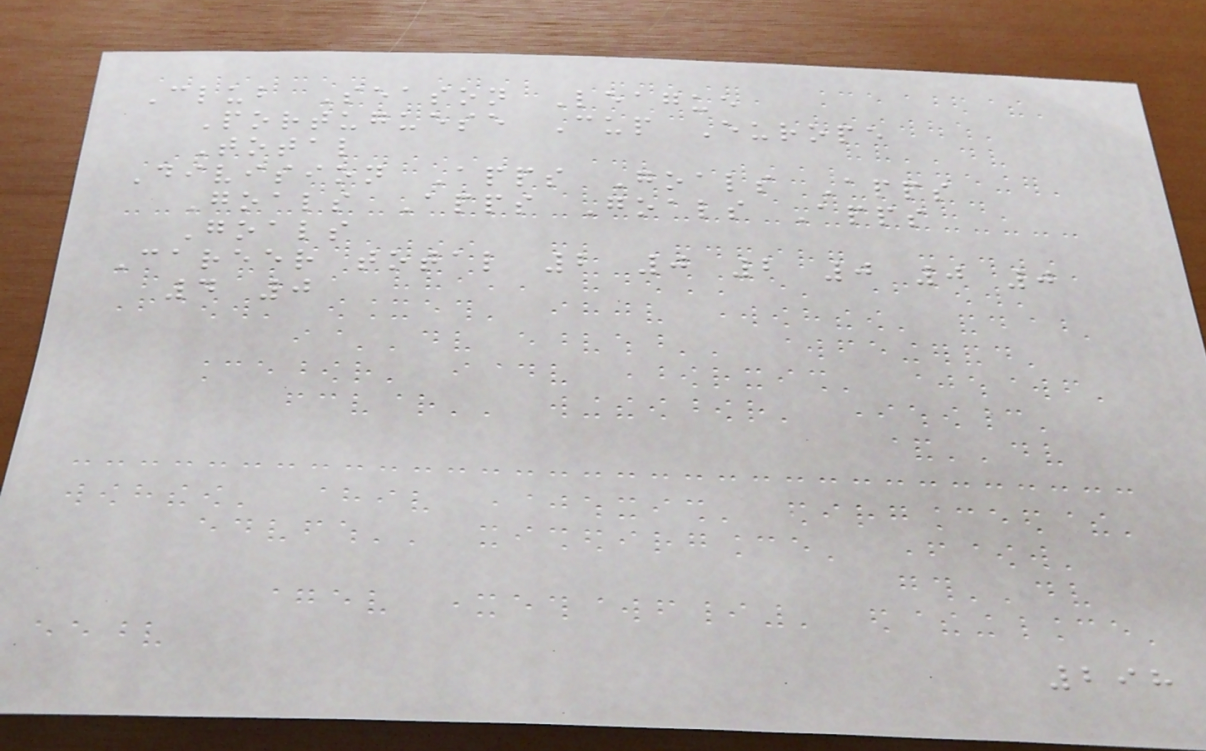Club Season League
Portuguese Cup Europe
Total
Division Apps Goals Apps
Goals Apps Goals Apps
Goals
Career total 2 0 2 0 0 0
4 0
298
